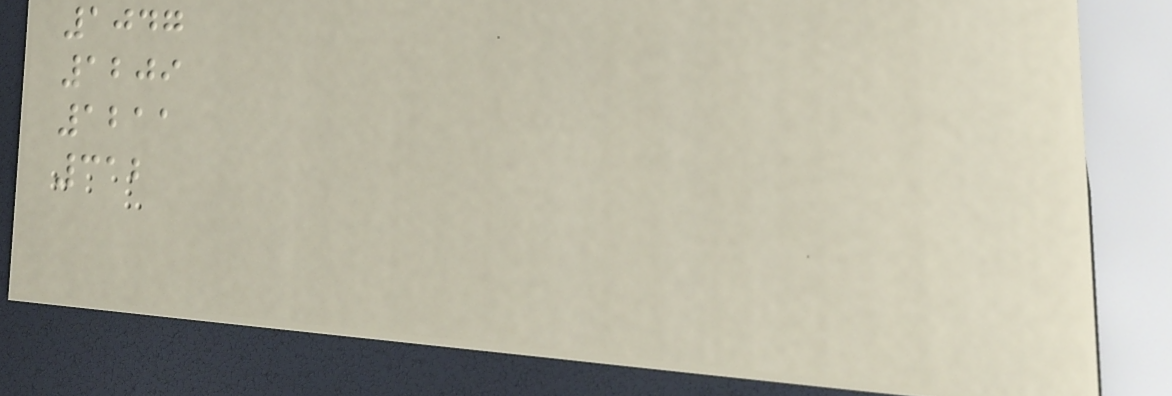1047
1209
1211
312
